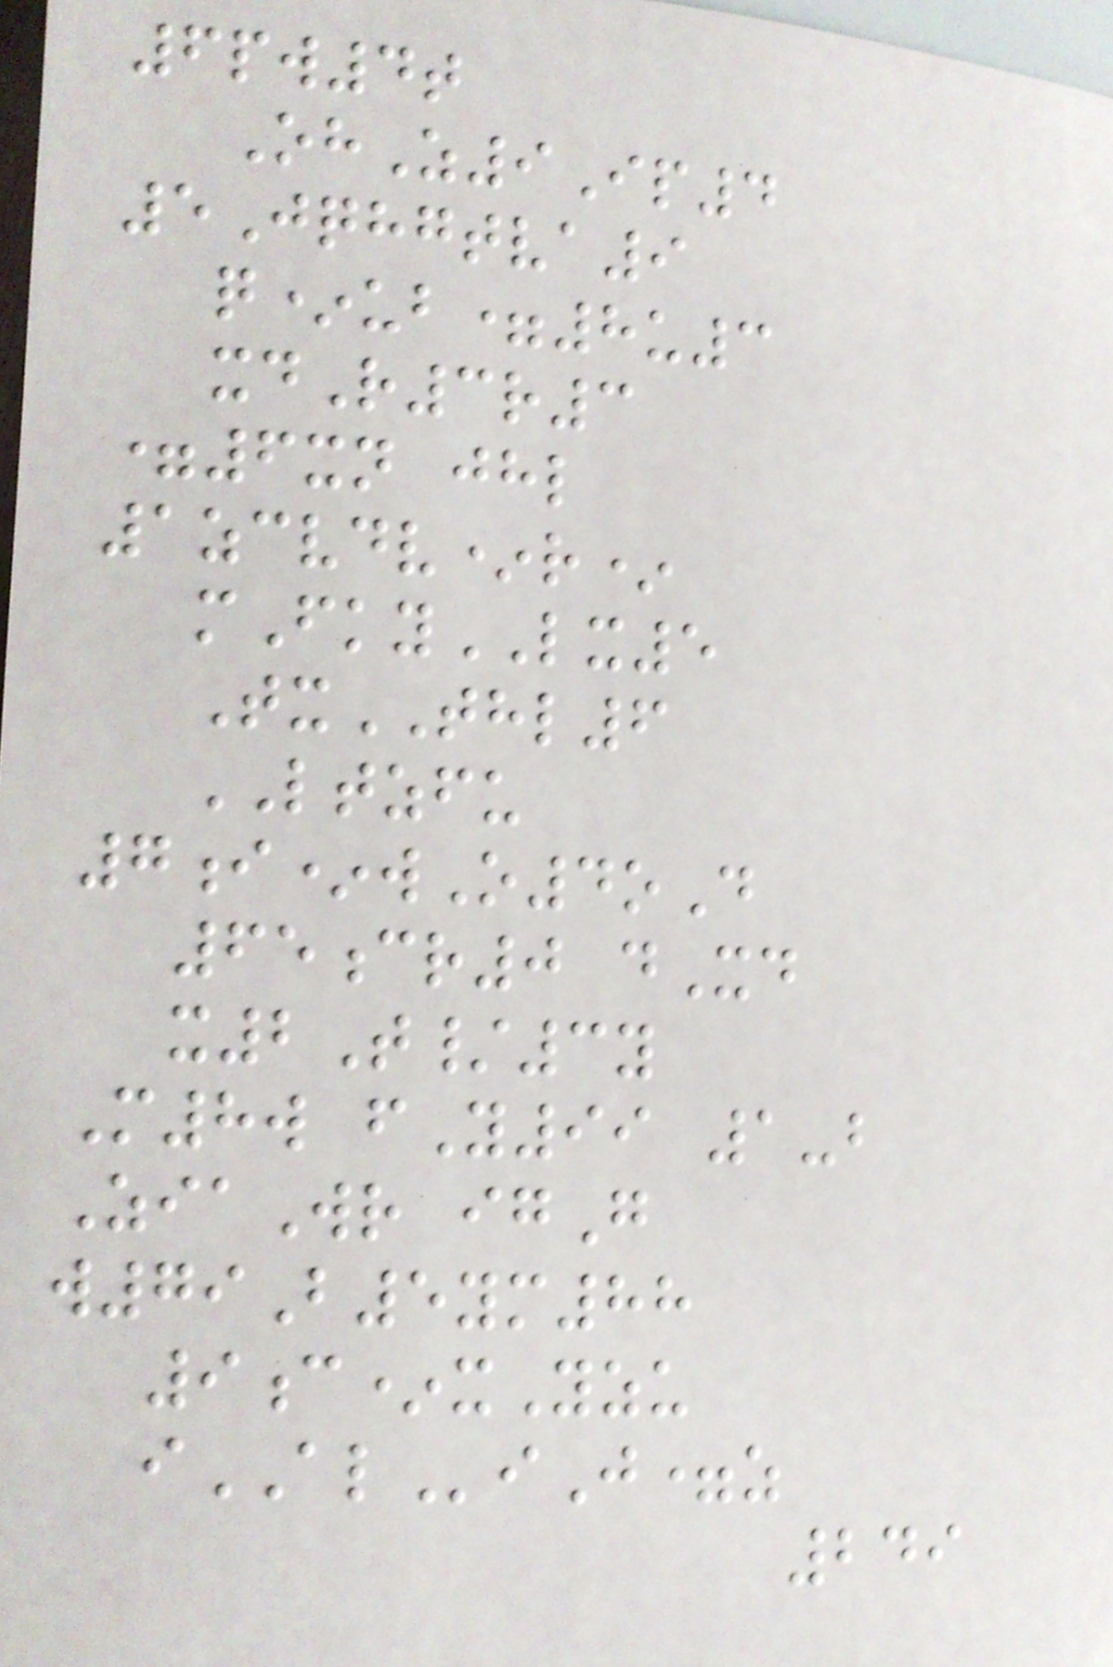6pw4t
OhZ9Ip4
5Jqhgtva9
q*ub=8u3
xdR3r3
=6xn jhl
1zcvdv*r*
mFkyLX5
TxTHL6
LTZFU
7i*wO4oD
65cr0 dXd
x2T/3y
M8w fY99 1-b
ZiaWr igG
w79B5ym88
9c*xYzu
iALiJ=z
249
